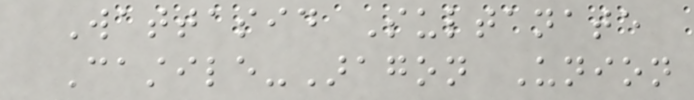Wattasid Sultanate
Castile-Aragon Union
